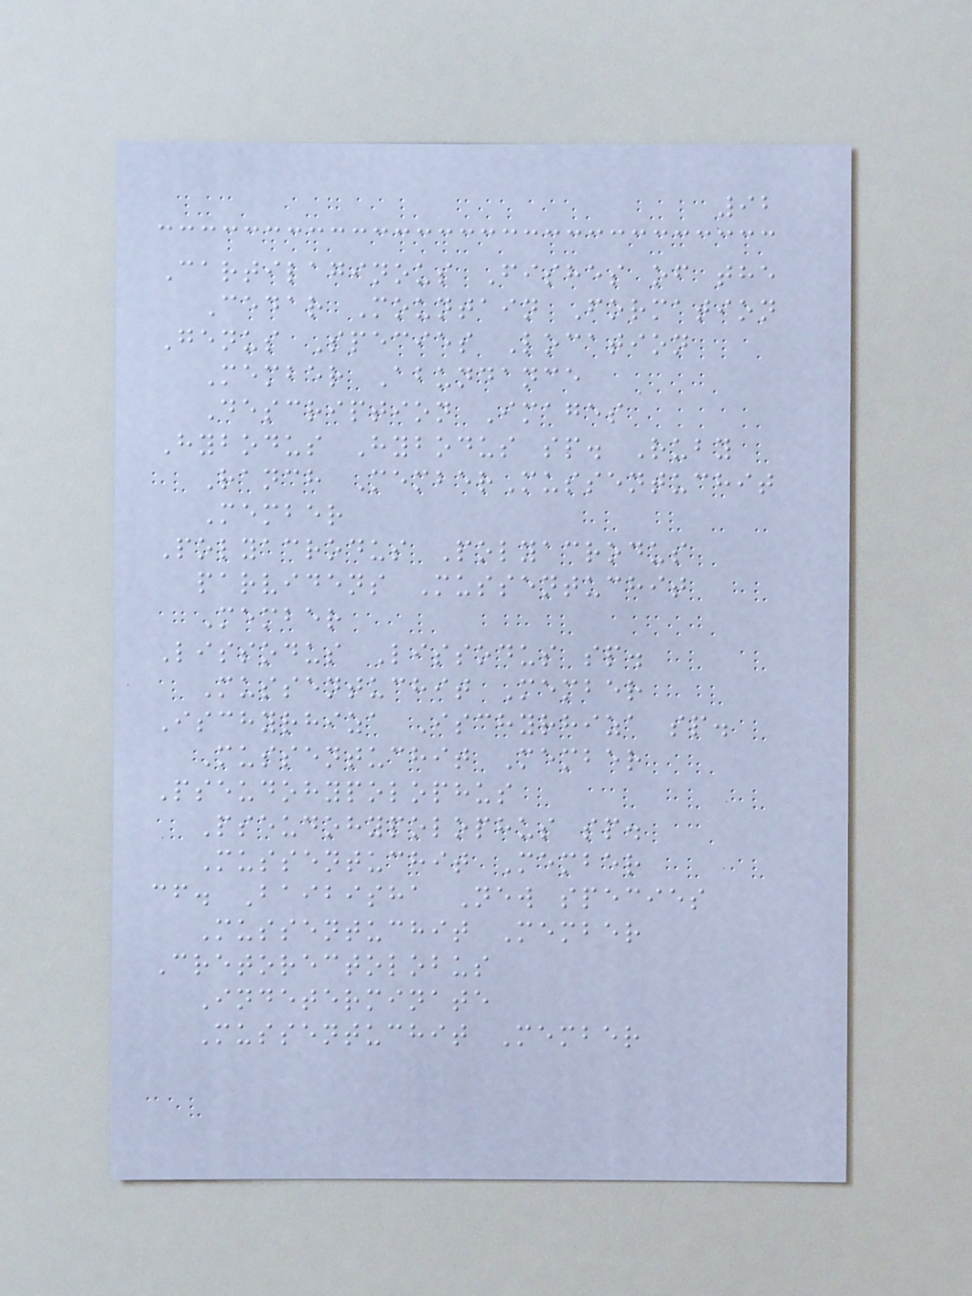92
Cartilaginous Fishes of the
Cedar Mountain Formation
Genus Species Location
Member Abundance
Description Images
Hybodus Hybodus sp. Ruby
Ranch MemberMussentuchit
Member
Polyacrodus Polyacrodus
parvidens Mussentuchit
Member
Lissodus Lissodus sp.
Mussentuchit Member
Ischyrhiza Ischyrhiza sp.
Mussentuchit Member
Pseudohypolophus
Pseudohypolophus sp.
Mussentuchit Member
cf. Baibisha New species
Mussentuchit Member
Cretorectolobus
Indeterminate
Mussentuchit Member
